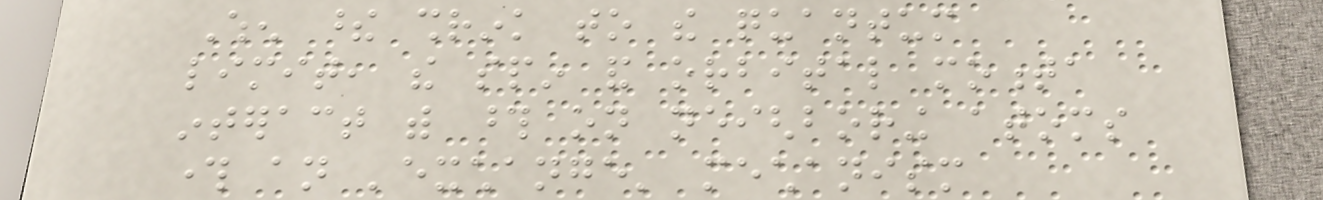When these shrink to the quantum
limit, the spin and orbital momenta
interact with those on neighboring atoms
through an 'exchange' mechanism
